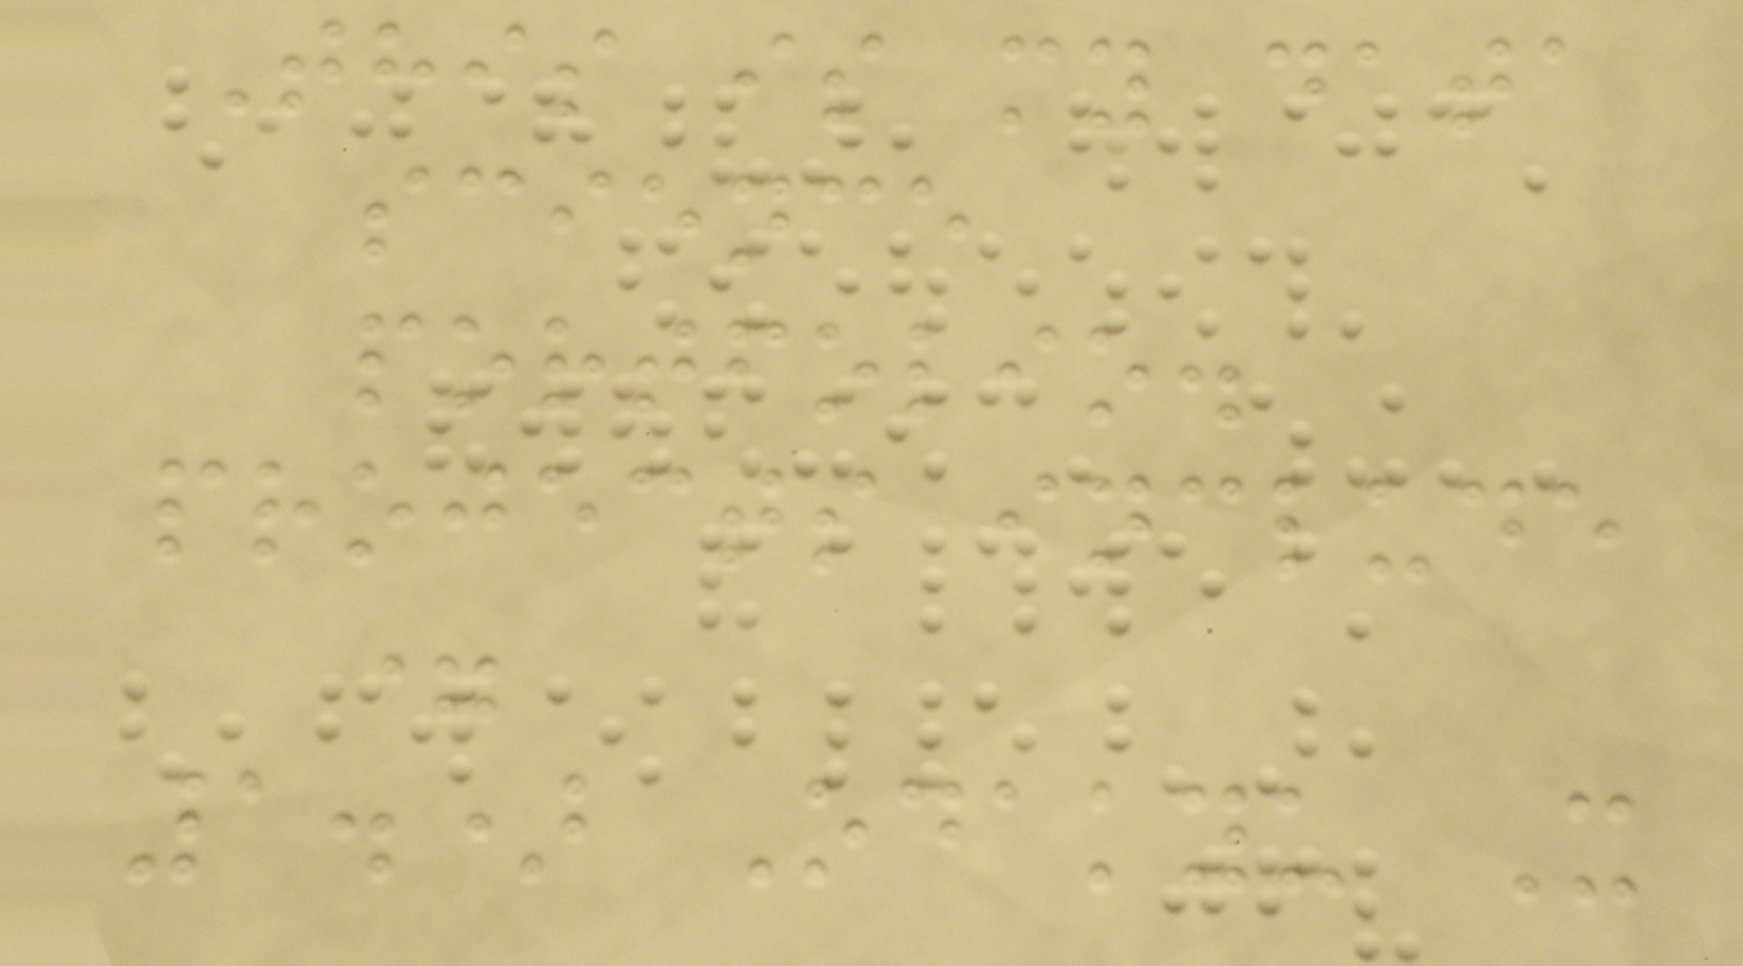This is my data
science
portfolio.
projects include
=
1.) Odakyu X
